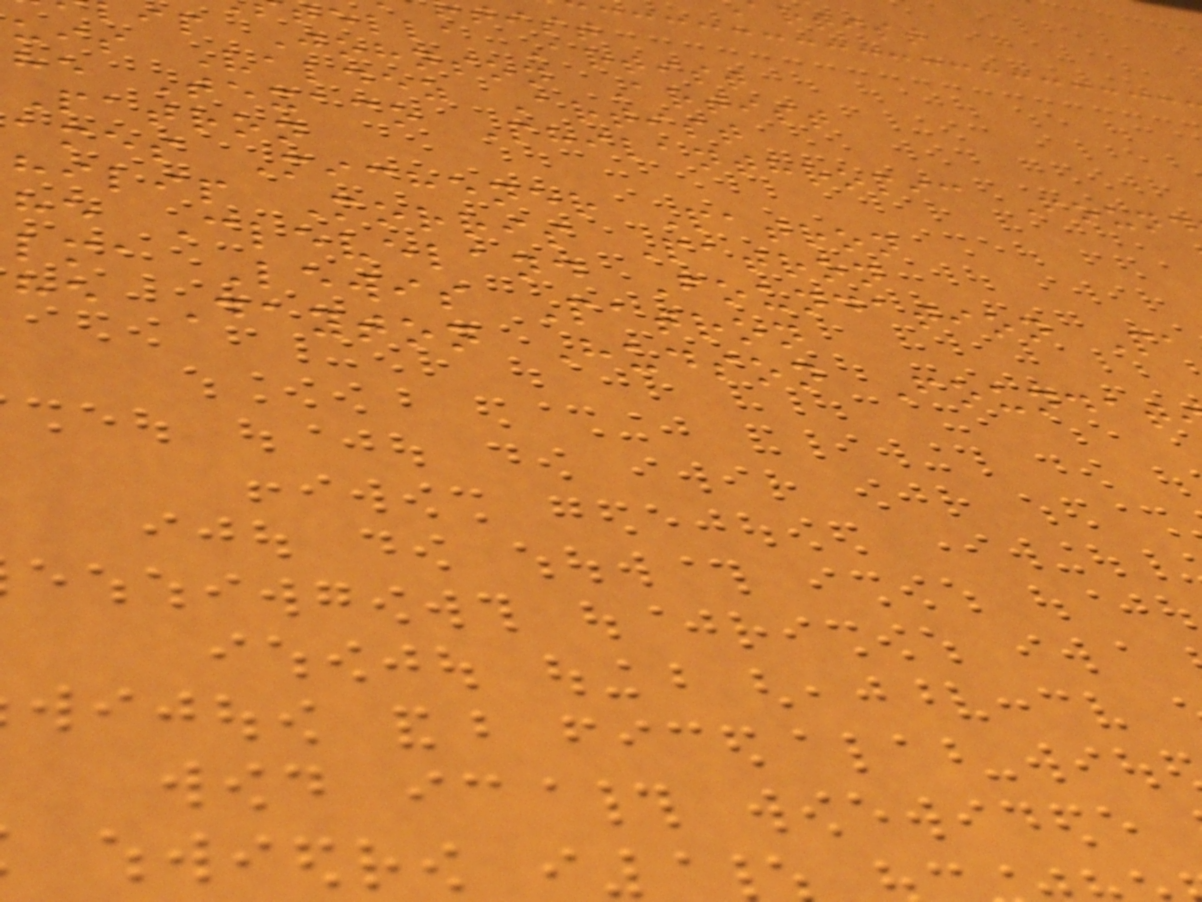ella Artist
ip Johnson Artist
uis Valdez Artist
he Texaco Philanthropic Found
Patron
ames Michener Patron
hilip Morris Patron
he Cleveland Foundation Pa
lma Lewis Patron
he Dayton Hudson Foundat
